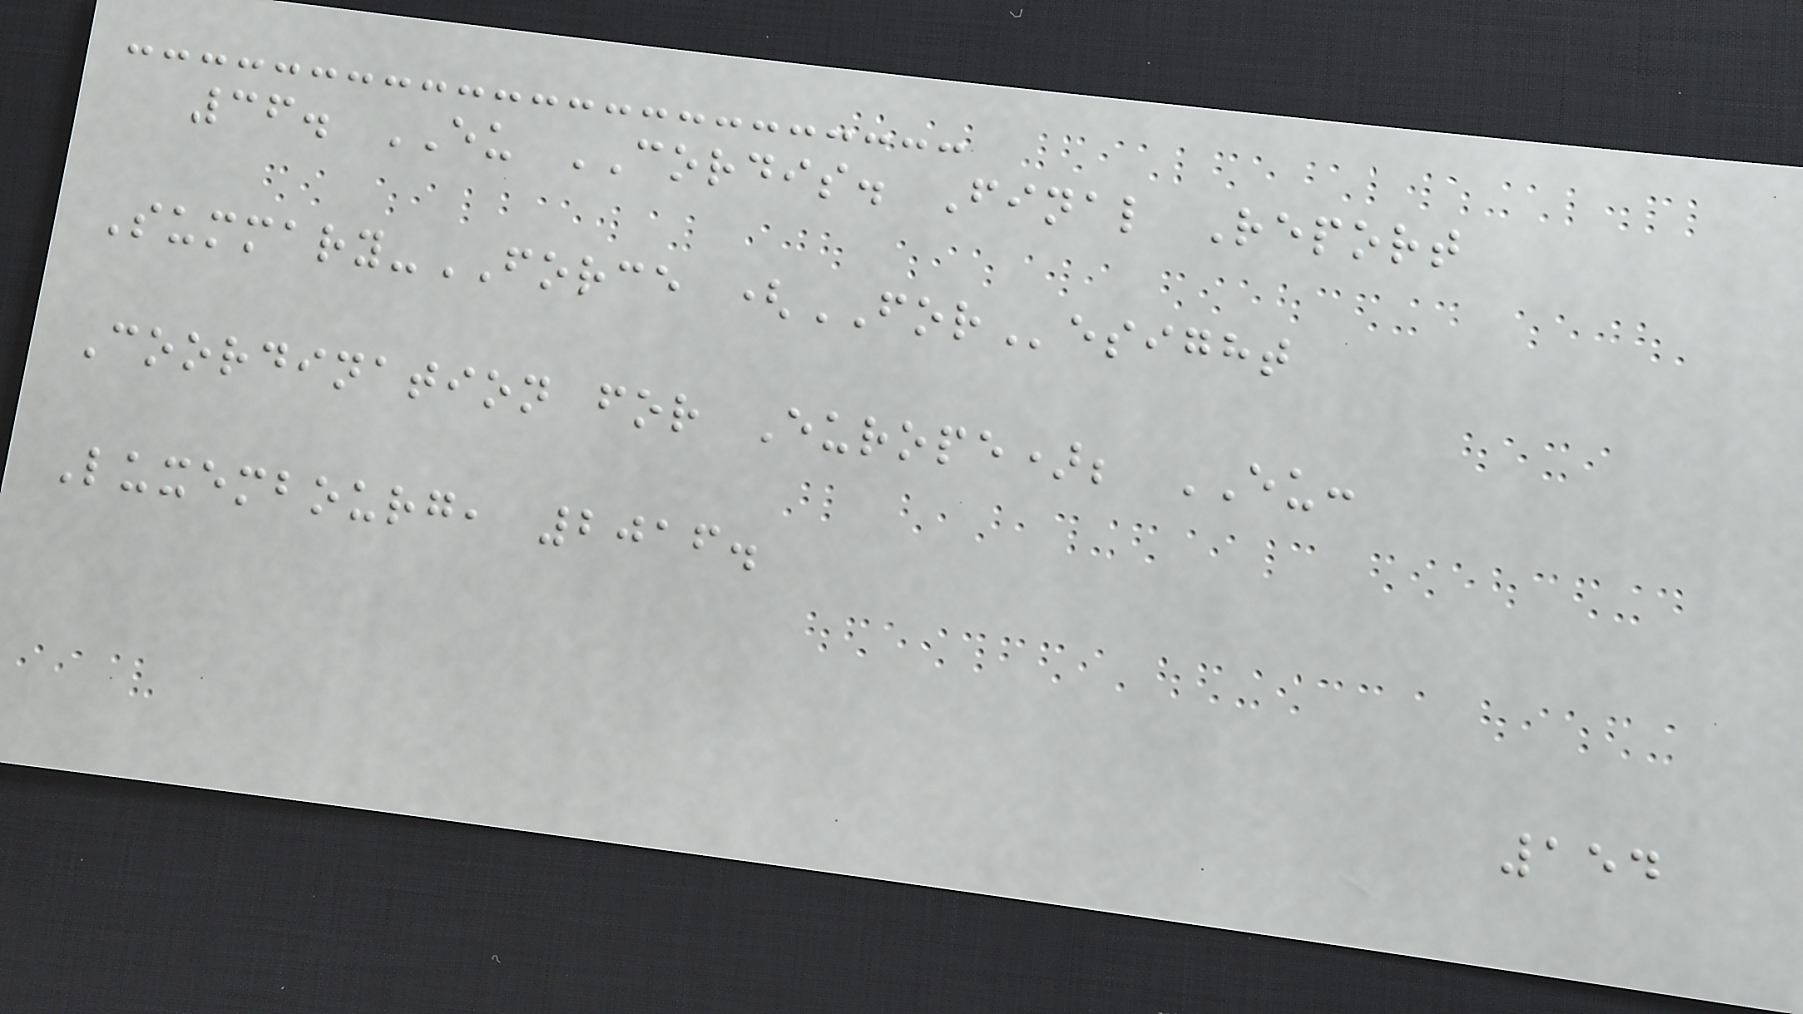36. EU CORDIS. Final Report
Summary-FORCE (FOResight
Coordination for Europe); EU:
Luxembourg, 2016.
154
